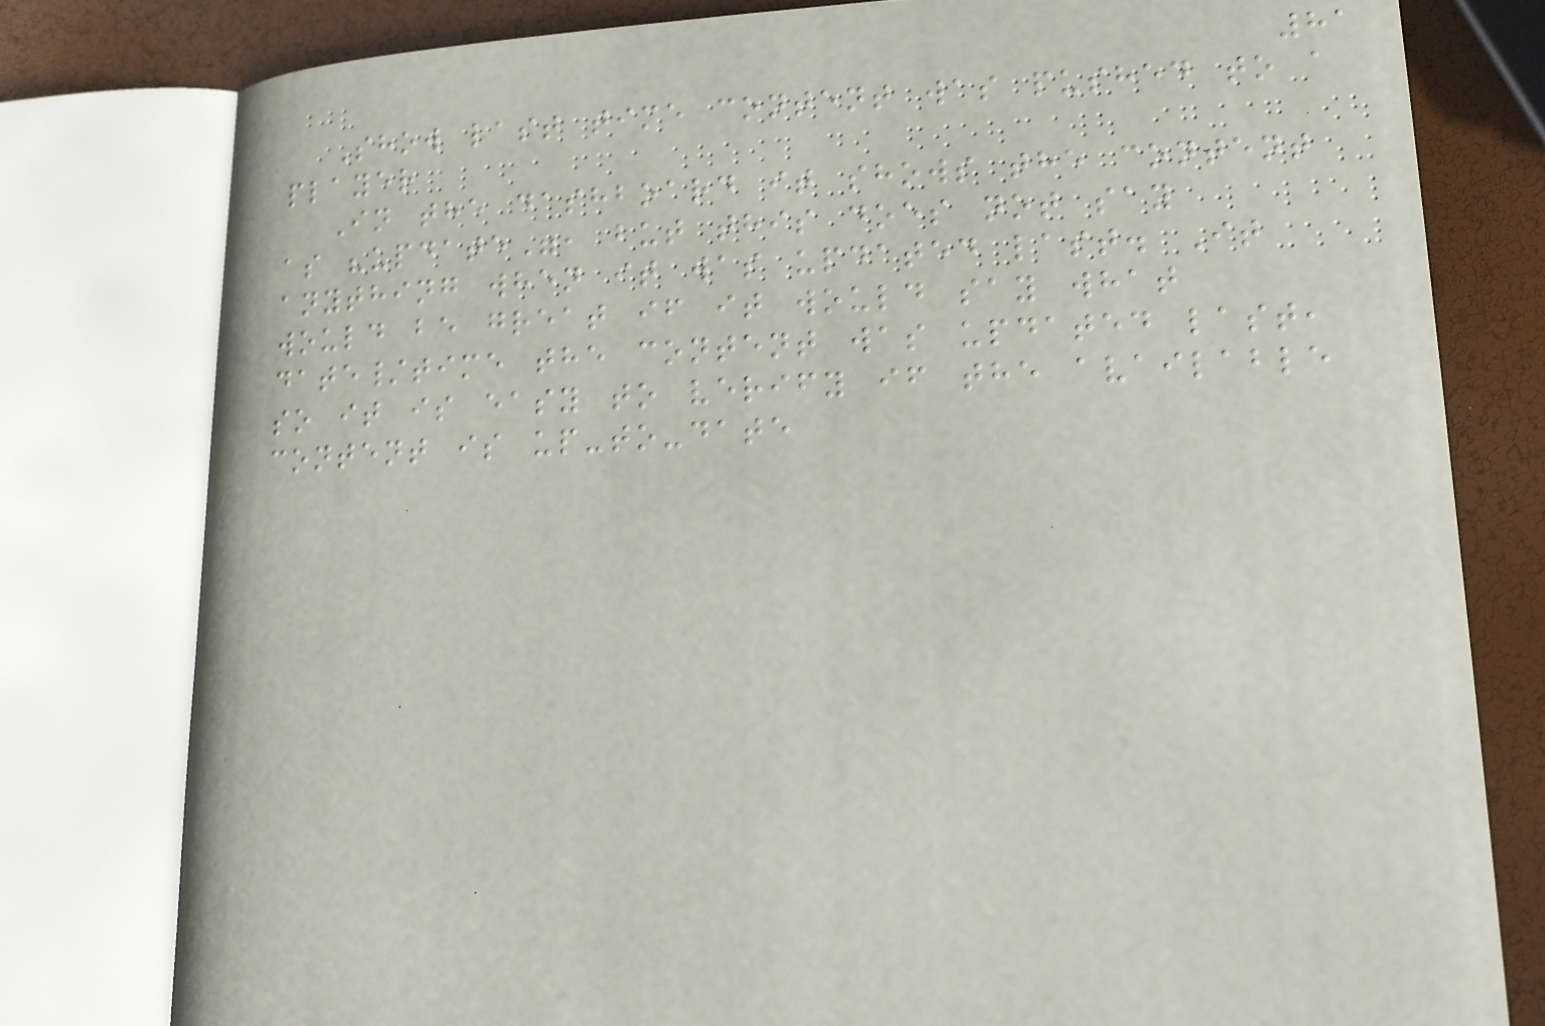81
Show last time content was pushed to a
player
In the dashboard it shows the content
as "update", but this does not say
anything when it was updated last. It
would be great if it would say what
date/time the content was updated last,
so it is easy to verify if the available
content is up-to-date
